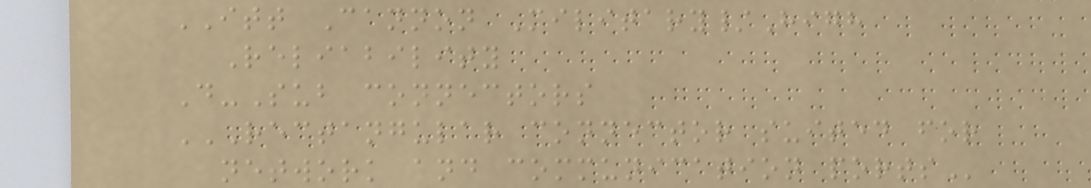ITT Cannon Military/High
Reliability
D-Sub connectors
RECTANGULAR CONNECTOR SUITED FOR
NETWORK AND COMMUNICATION PORTS
